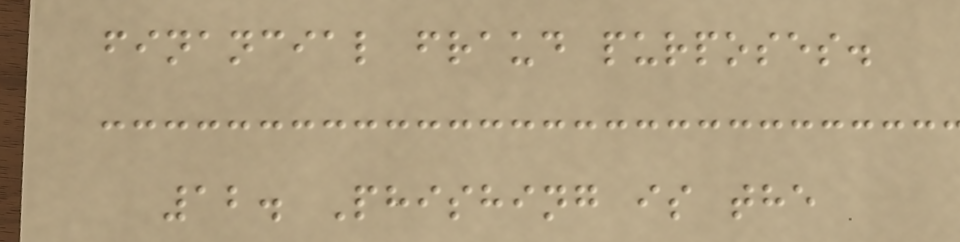financial fraud purposes.
12. Phishing is the
